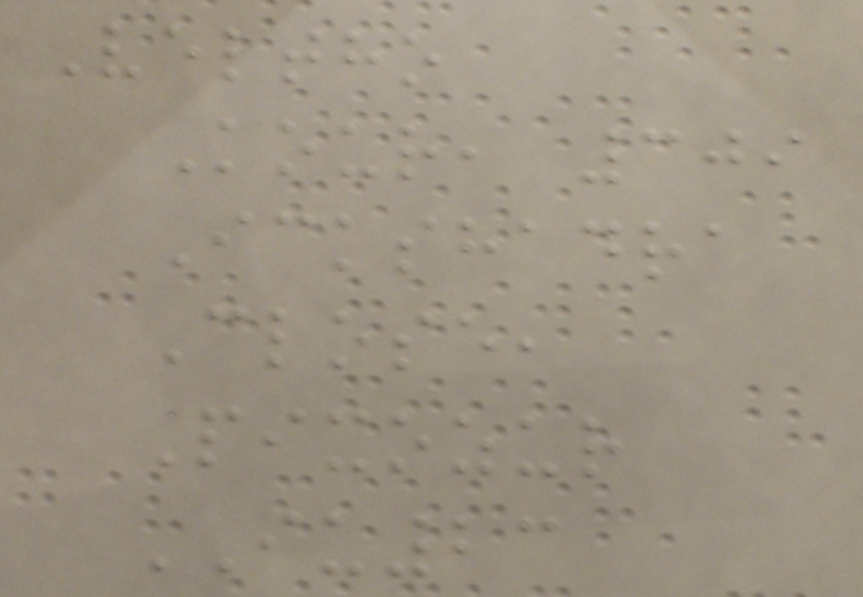Veltho
Kour, 309
Ickshadra
Close,
Pixozur
IU23
